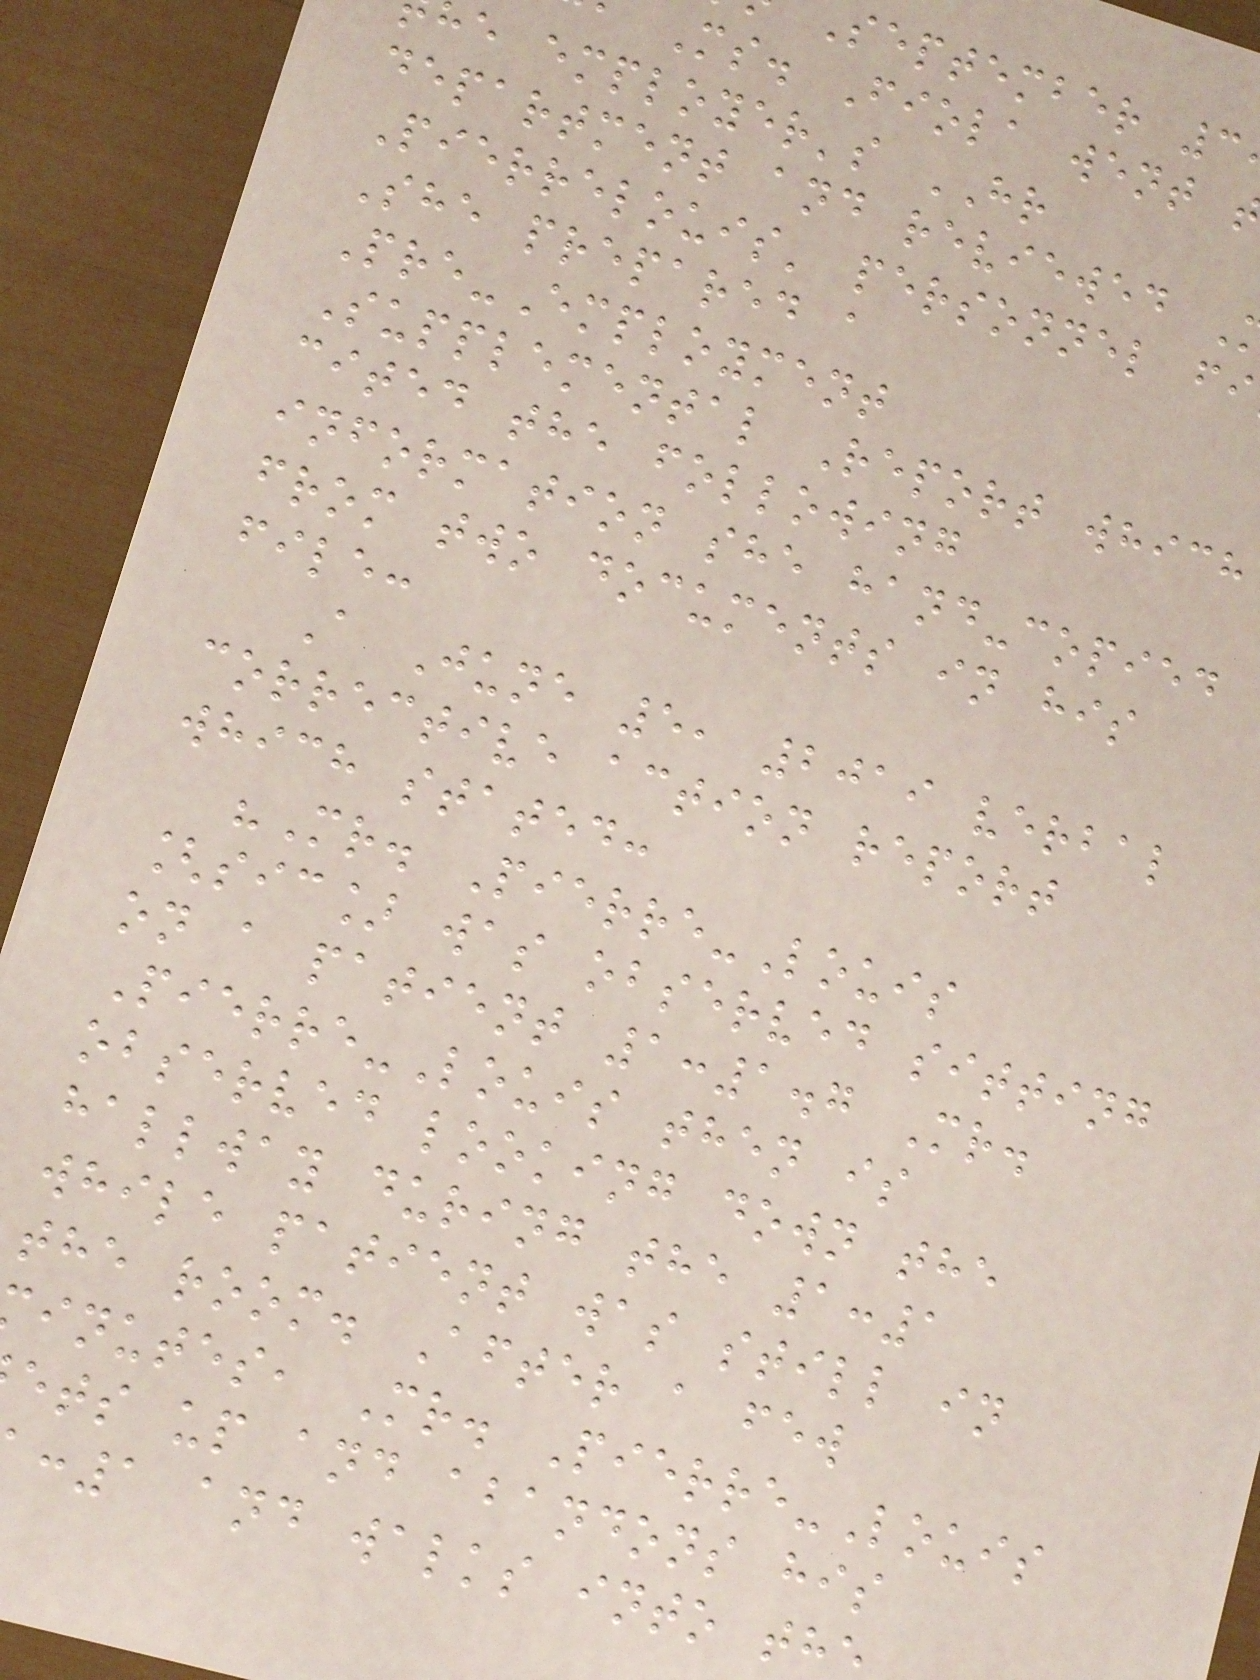september 3
Ms. Fiola went
e employer's HR
department and reviewed
Pierrelouis' personnel fi
She prepared a
Pre-Employment
Supplemental Report which
cited the following
information she hand-copied
from two documents in his
file:
A June 5, 2019 verbal
corrective action report
which stated:
"Mr. Pierre-Louis
[sic] was observed sitting
on a patient 1:1.7 Mr.
Pierre-Louis then is
observed looking down the
hallway during the 1:1
while patient was still in
the room. After a few
inutes, Mr. Pierre-Louis
ets up and abandons his
:1 and walks into th
